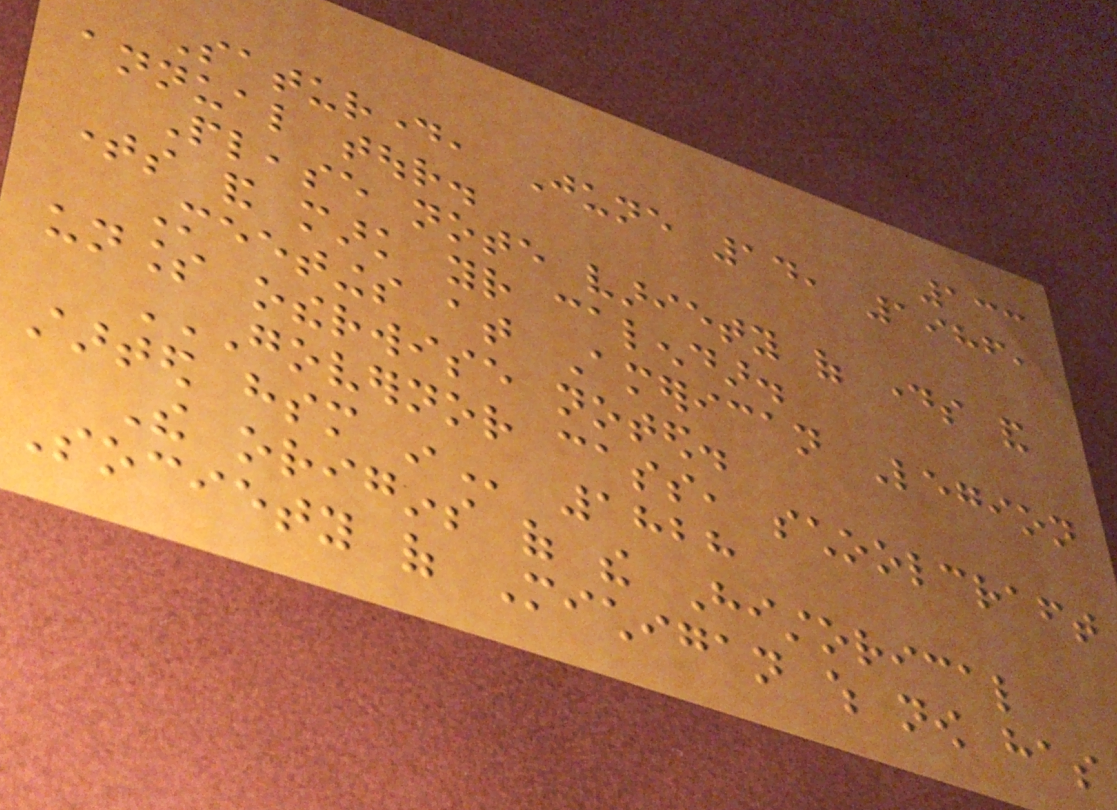133
Saturday, June 14, 1986,
annual tour.
Please note variety of days and
times and mark your calendar.
Meetings at American Legion
unless otherwise noted.
GOVERNOR CASS, SCHOOLCRAFT
STARTED HSM IN 1828
The origins of the Historical
Society of Michigan which now has
